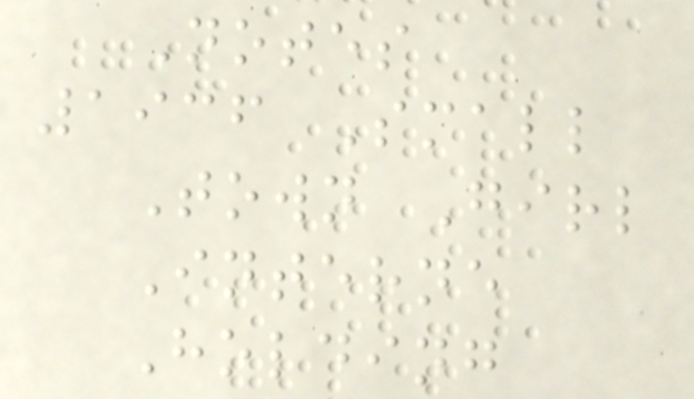Notes
1936 Small
Town Girl
Interne
Holding
